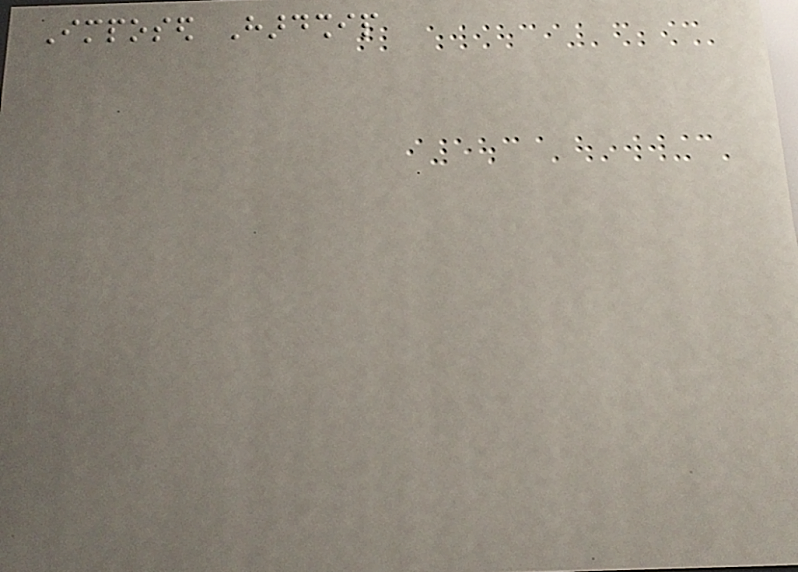Imposed Hardship
